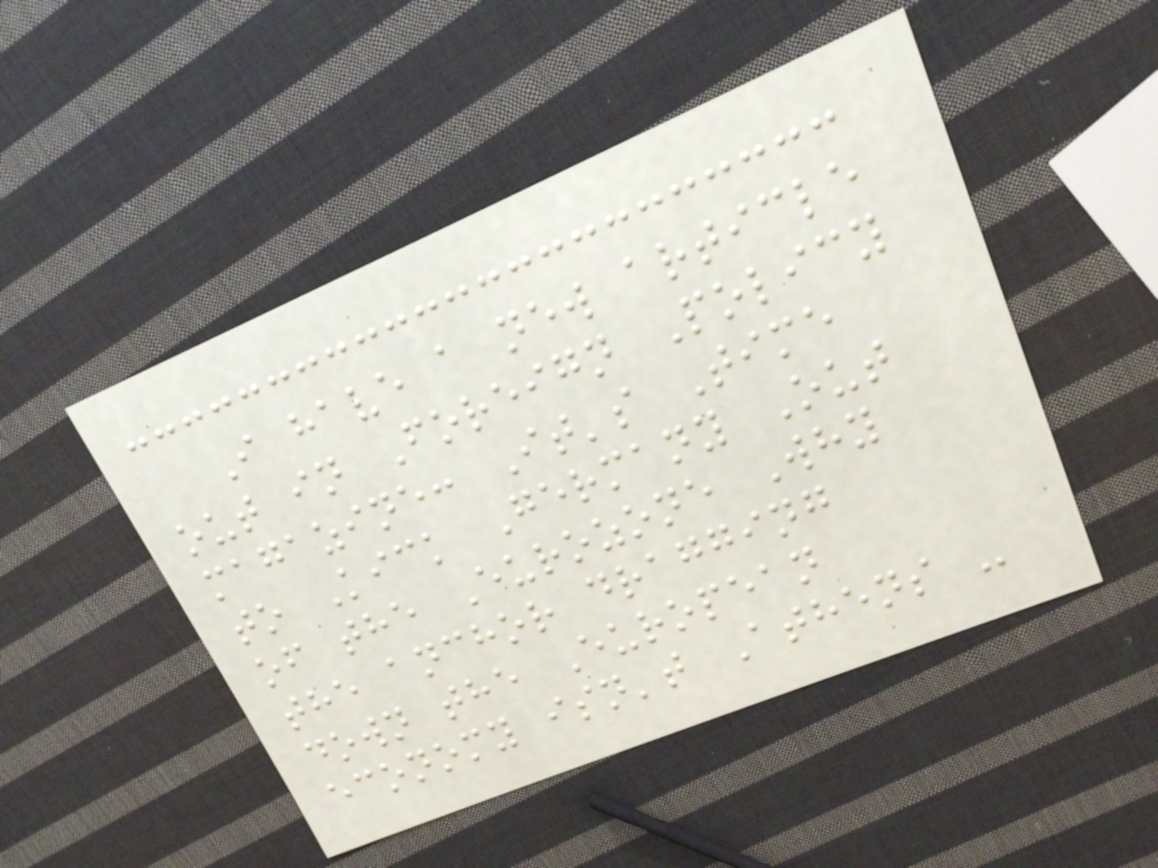I have a new article
out in Foreign Policy
magazine: It's Time
to Kick Germany Out
of the Eurozone Why
the anchor dragging
down the European
economy isn't Athens -
